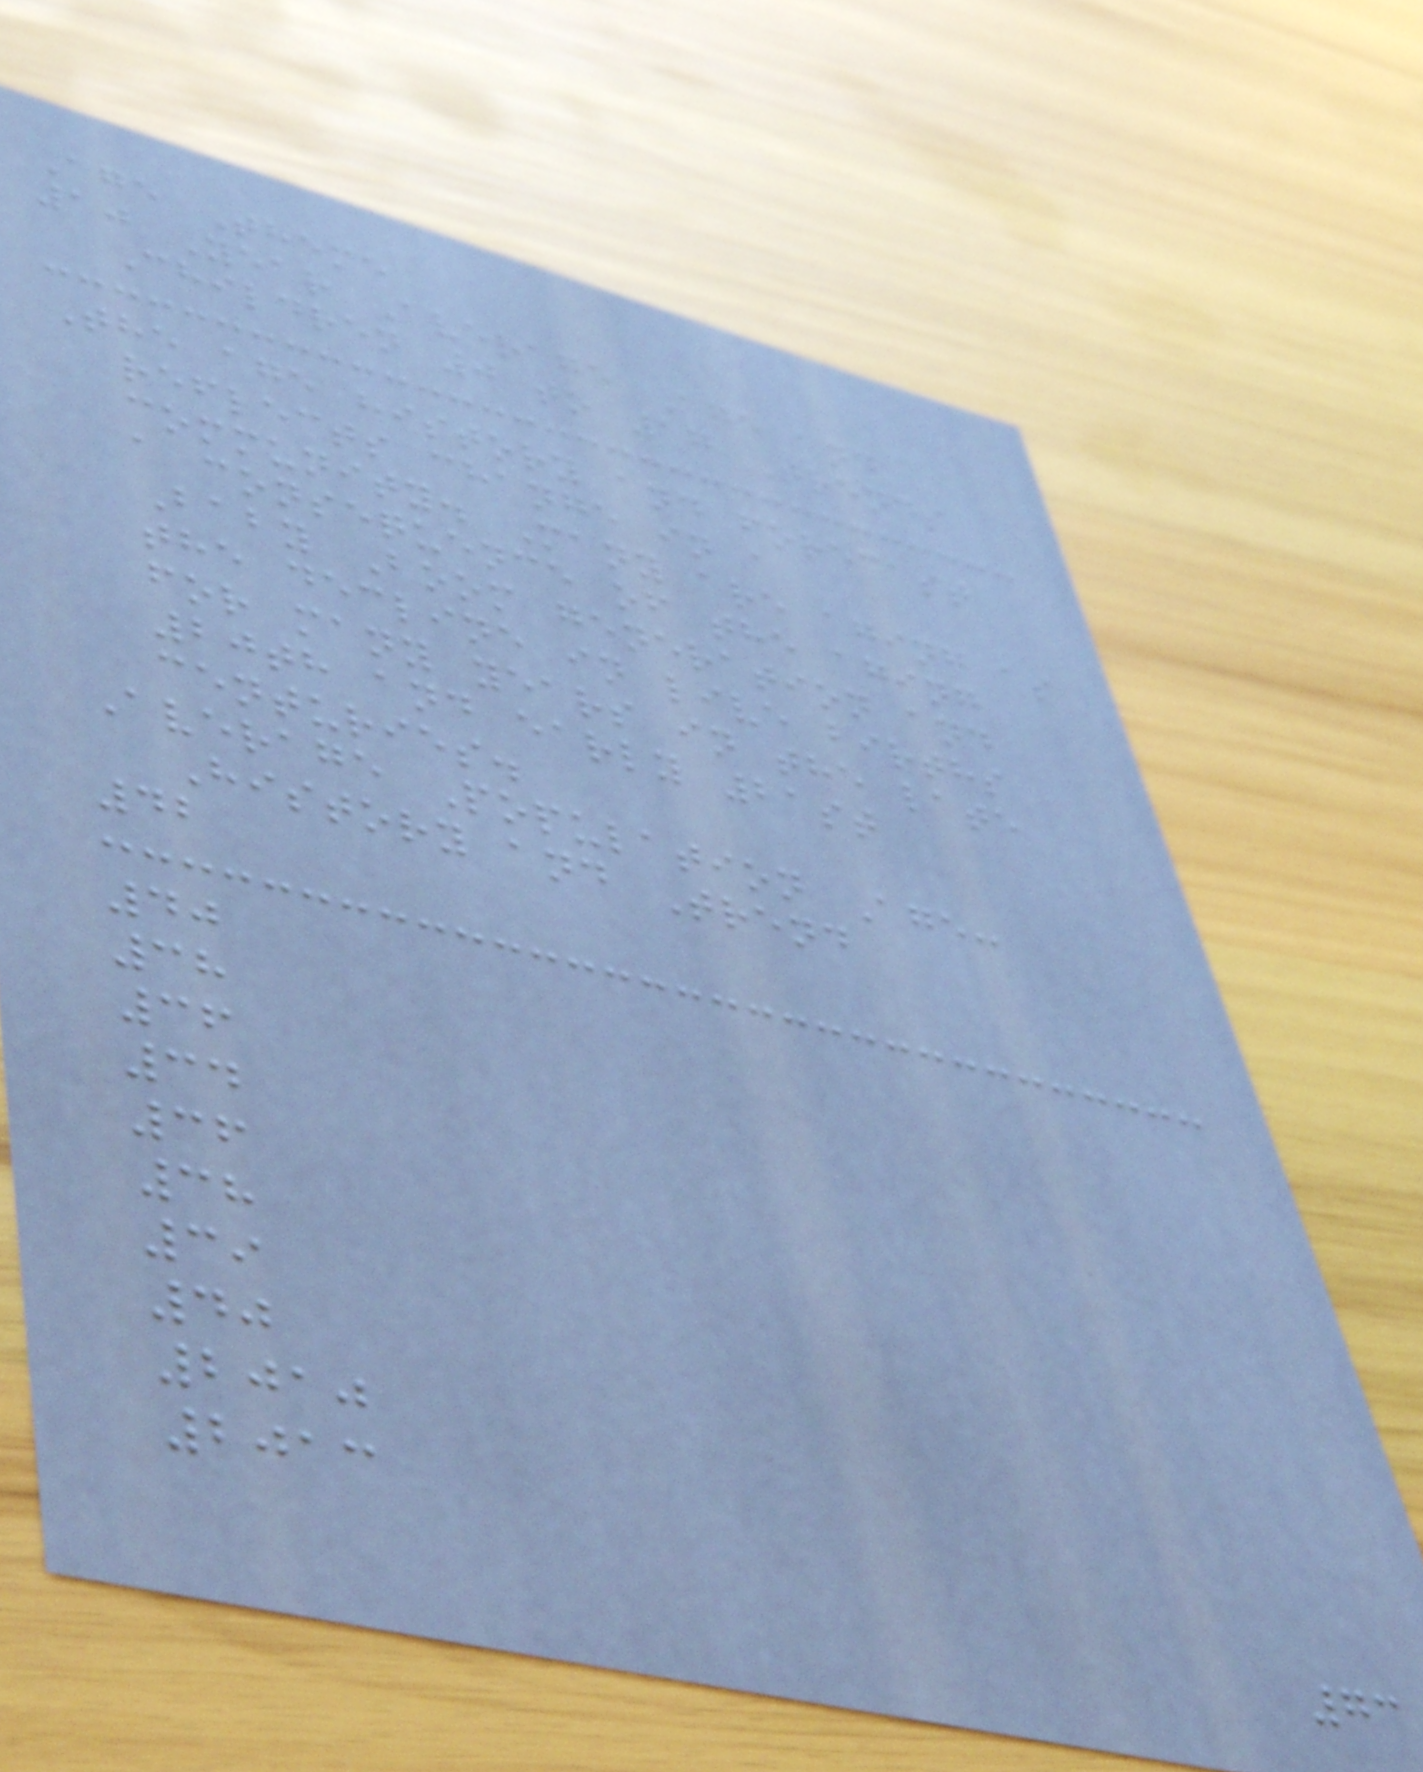Age Theme
10 Year Average Age and
Children 0 to 17 Trends
The age history and forecast
reflects change in a
community. Many are aging as
a consequence of the aging
Baby Boom generation and
the decline in live births
for many years in the late
20th and early 21st
centuries.
Average Population Age:
History and Trend
42
40
38
36
34
36
38
39
40
2010
2013
73
